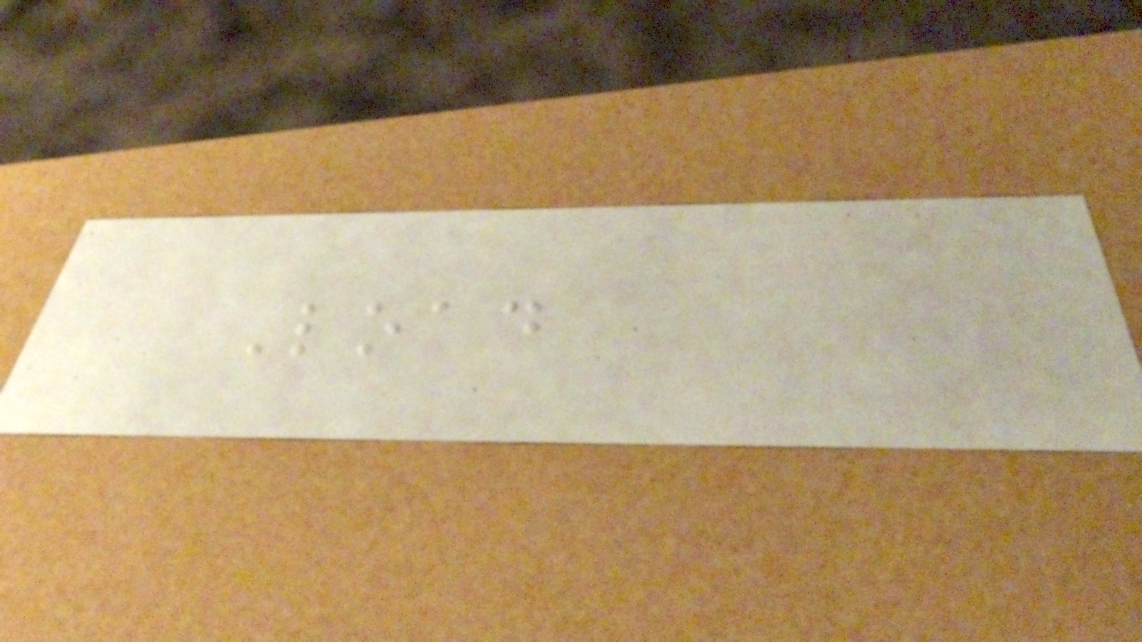Load
